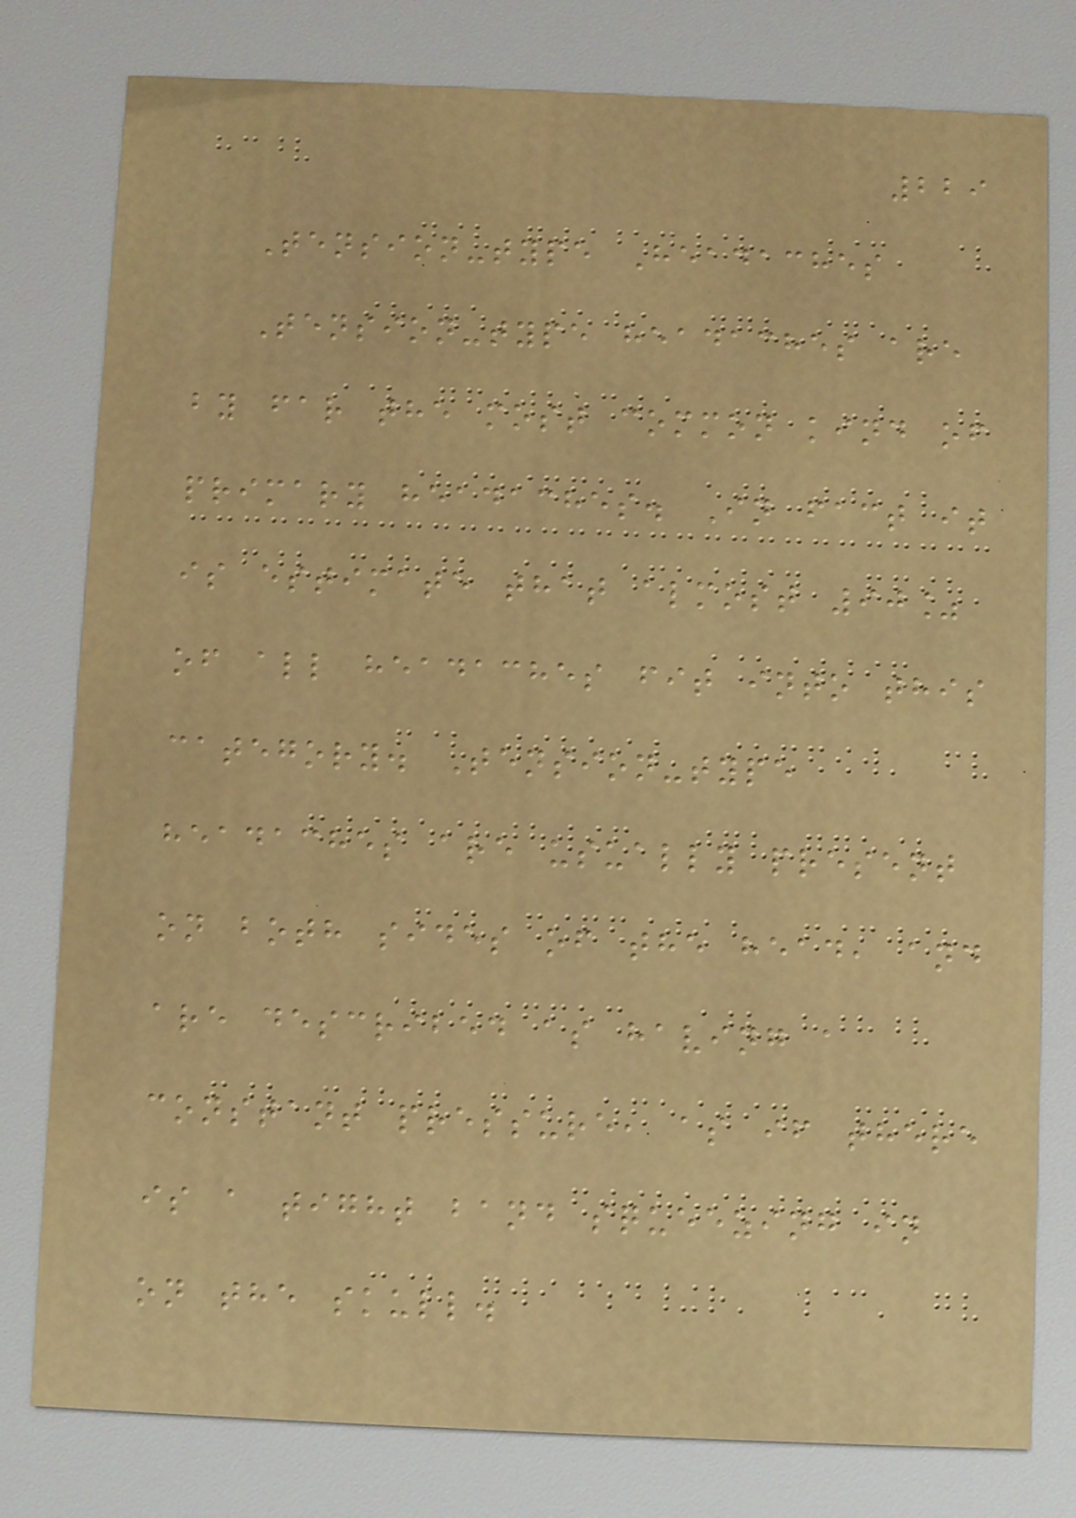229
Tension-type Headaches
Tension-type headaches are
by far the most common kind of
primary headaches. In fact it
is estimate that almost 90%
of all headaches fit into this
category. Tension-type
headaches are usually present
on both sides of the head, and
are described as having a
constant pressure, as if there
is a tight band squeezing in
on the skull.
